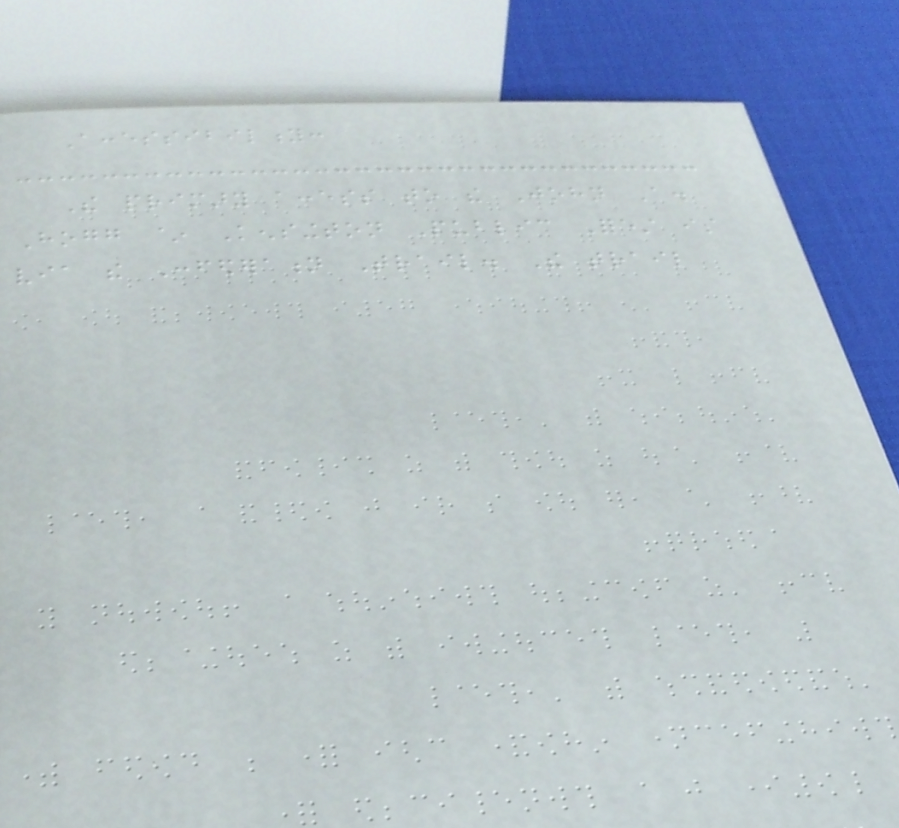Accessibility:
The primary access to the John A.
Hogg ~ Kensington Public Forest is
via the Confederation Trail. The trail
